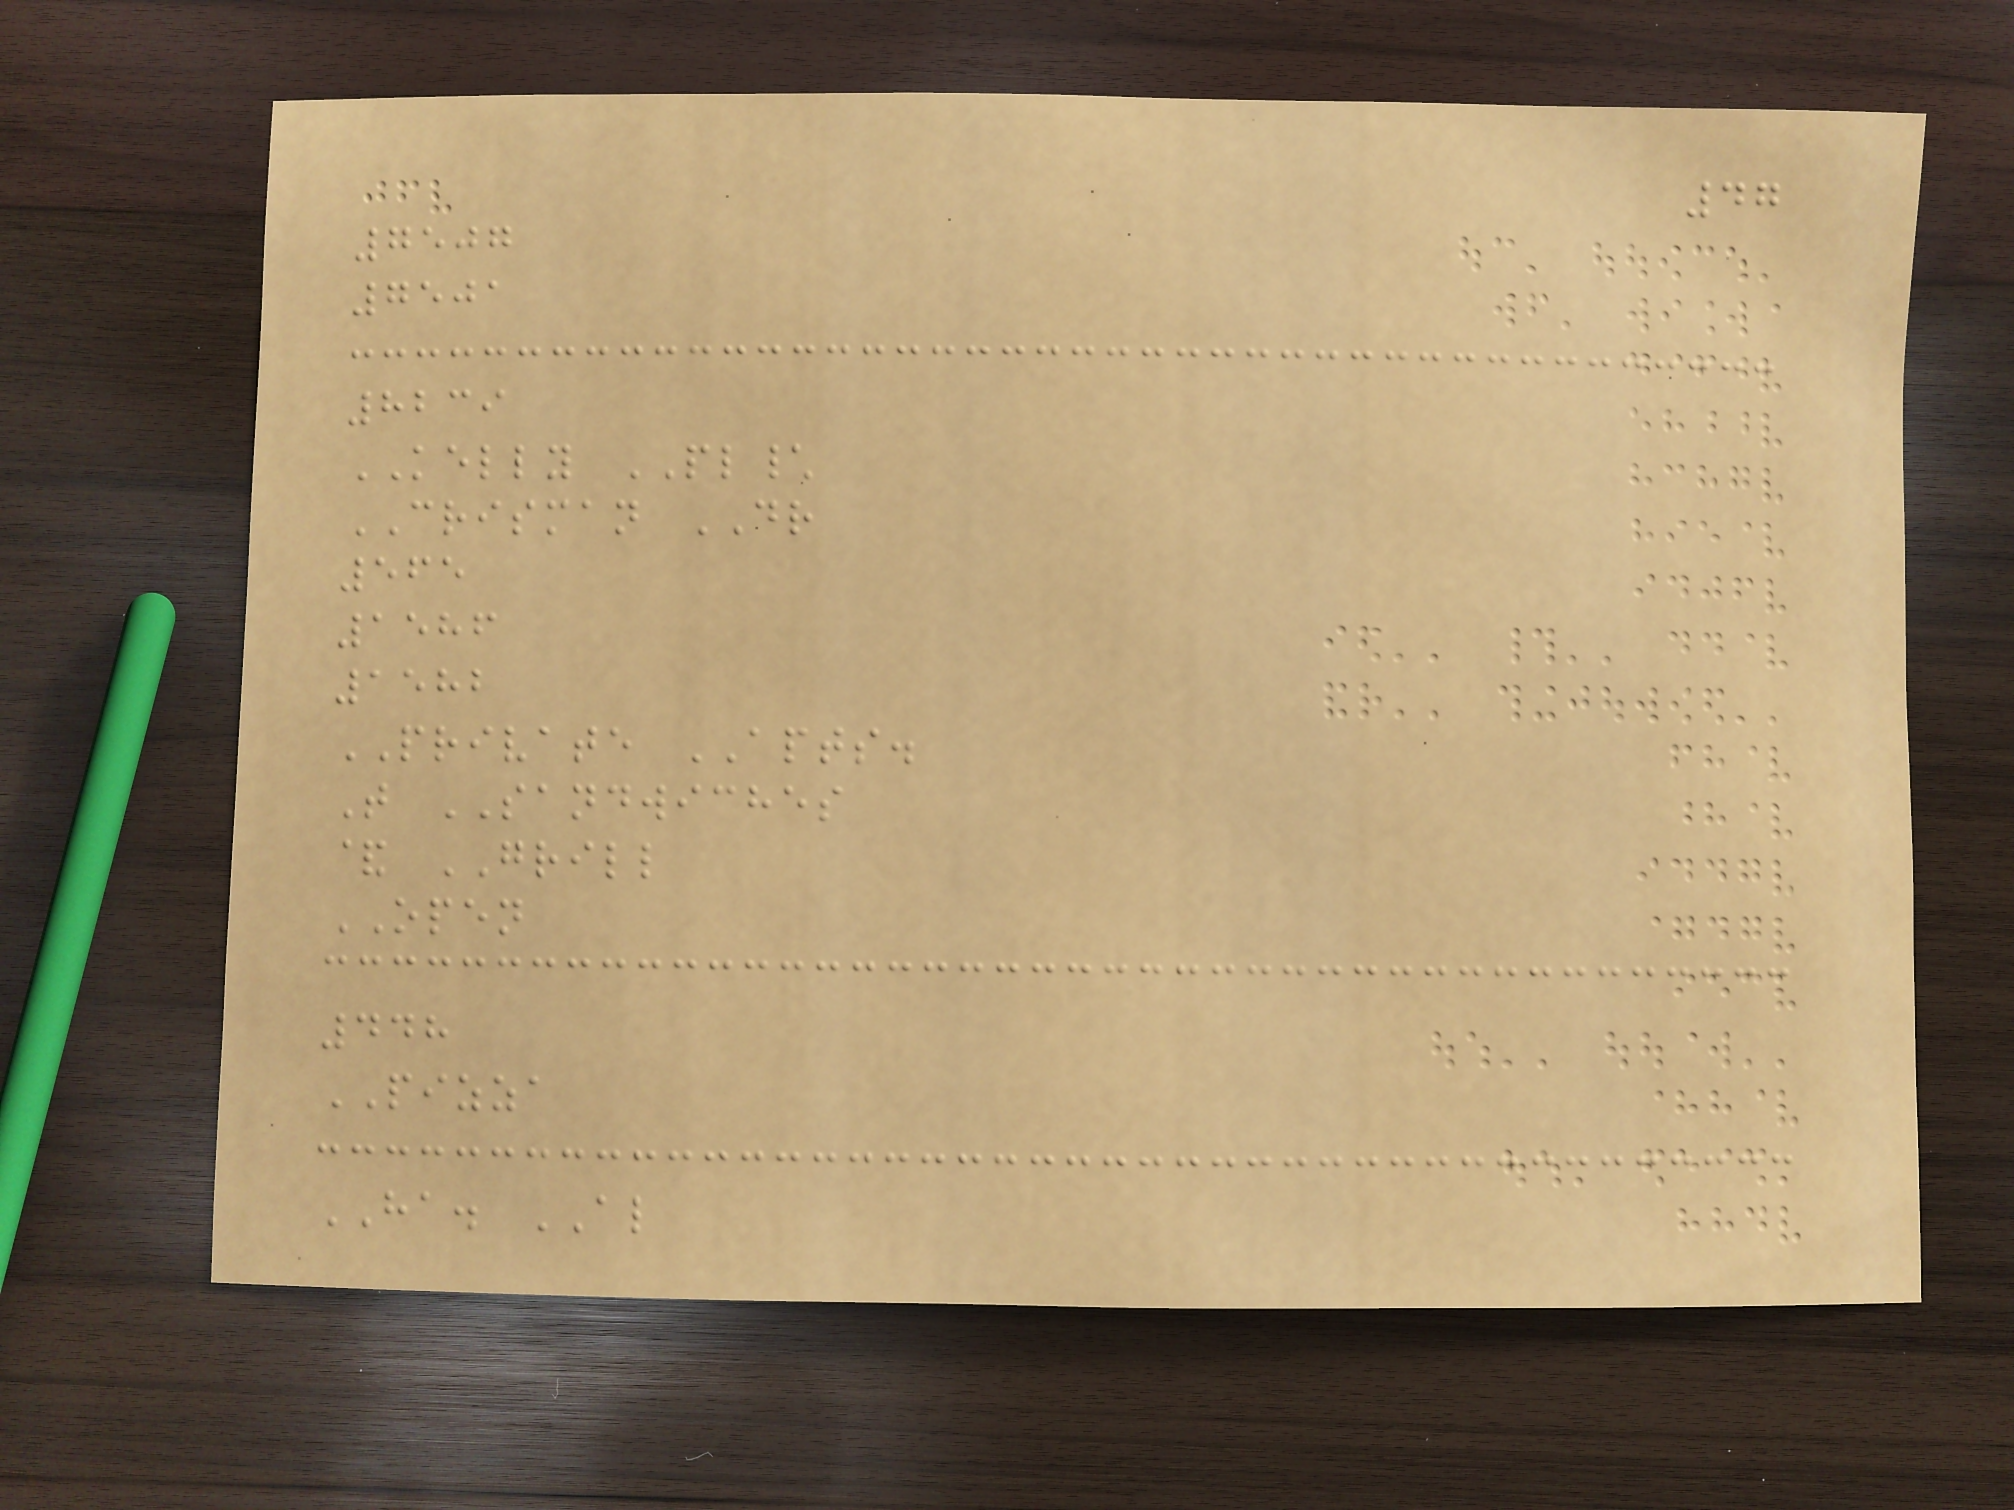47
7507
7501
8239
KELLY PL\
CRISMAN DR
565
1586
1582
PRIVATE APTS.
T SANDWICHES
& GRILL
OPEN
448
PIZZA
HA. AL
